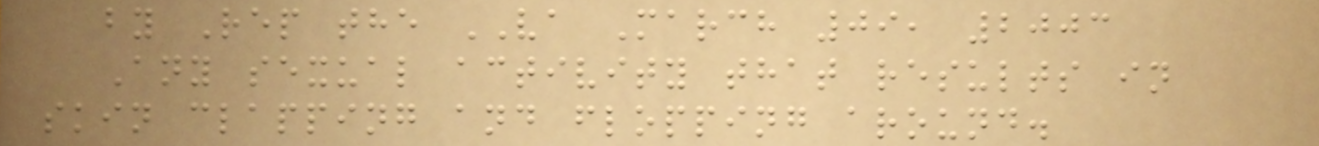by Rep the VA March 09, 2003
Any sexual activity that results in
skin clapping and flopping around.
